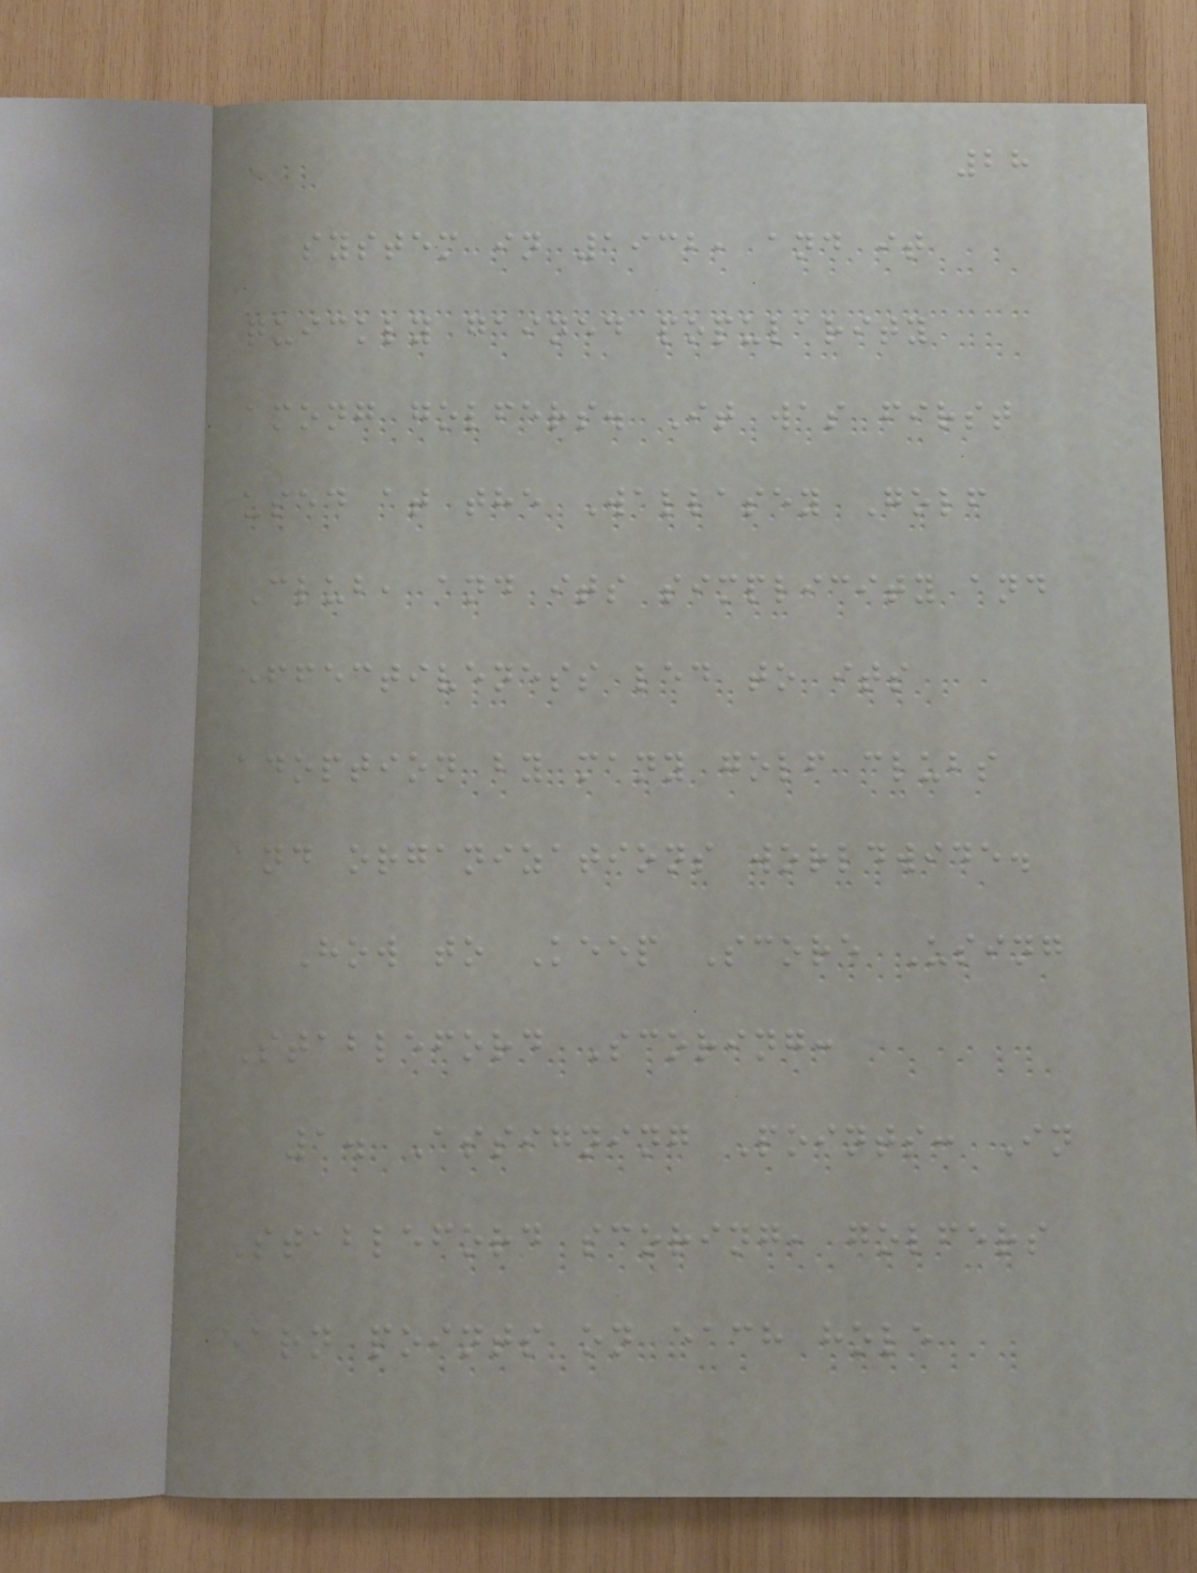28
system in 1932, and it
quickly gained popularity
among golfers. It was first
used at the Wallasey Golf
Club, and its simplicity and
effectiveness led to its
adoption by many golf clubs
and organizations worldwide.
How to Keep Score Using
Stableford Scoring:
1. Assigning Points: In
Stableford scoring, golfers
earn points on each hole
